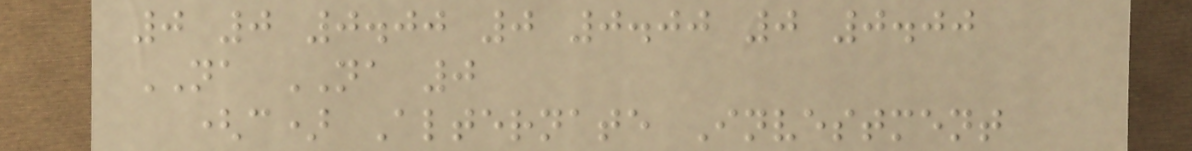0 0 0.00 0 0.00 0 0.00
NA NA 0
(c) Alternate Investment
